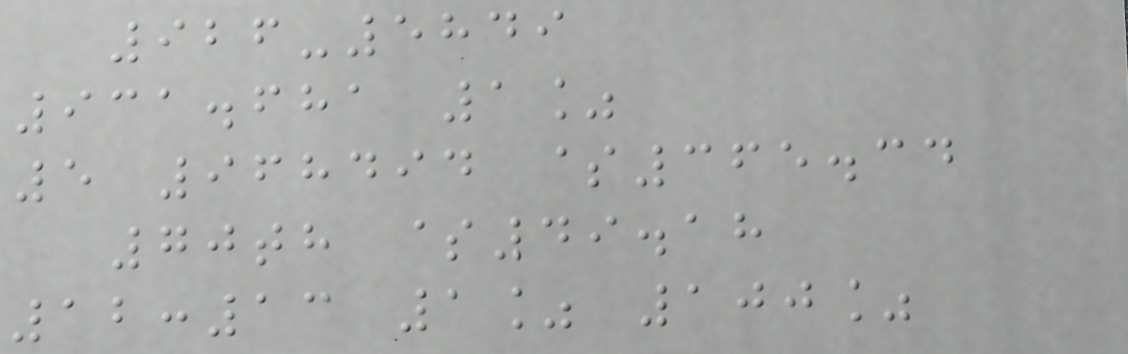926-5849
931.681 1%
5 968494 $365.34
70th $49.18
12:13 1% 100%
